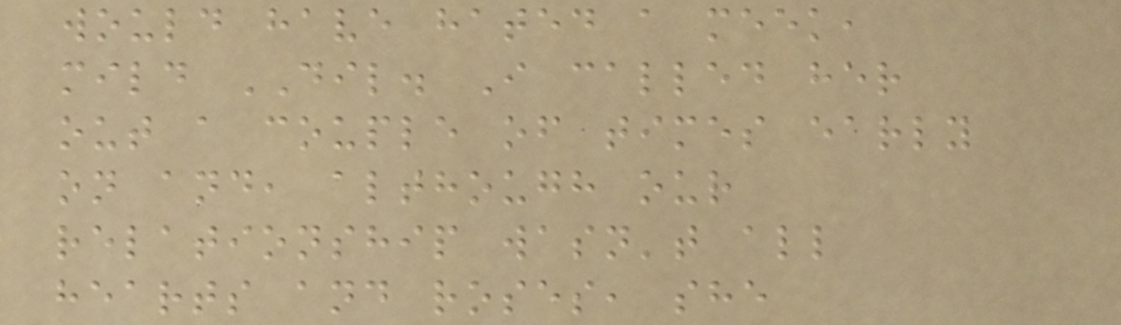would have hated a meek,
mild DIL. I called her
out a couple of times early
on and, although our
relationship wasn't all
hearts and roses, she
